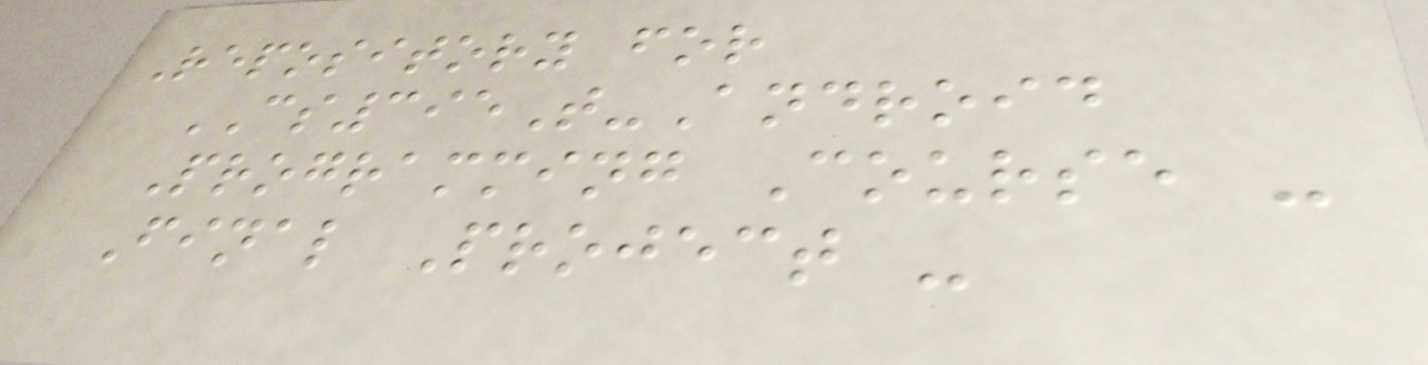Repository for
CS395T-Android
Programming Course -
Final Project -
